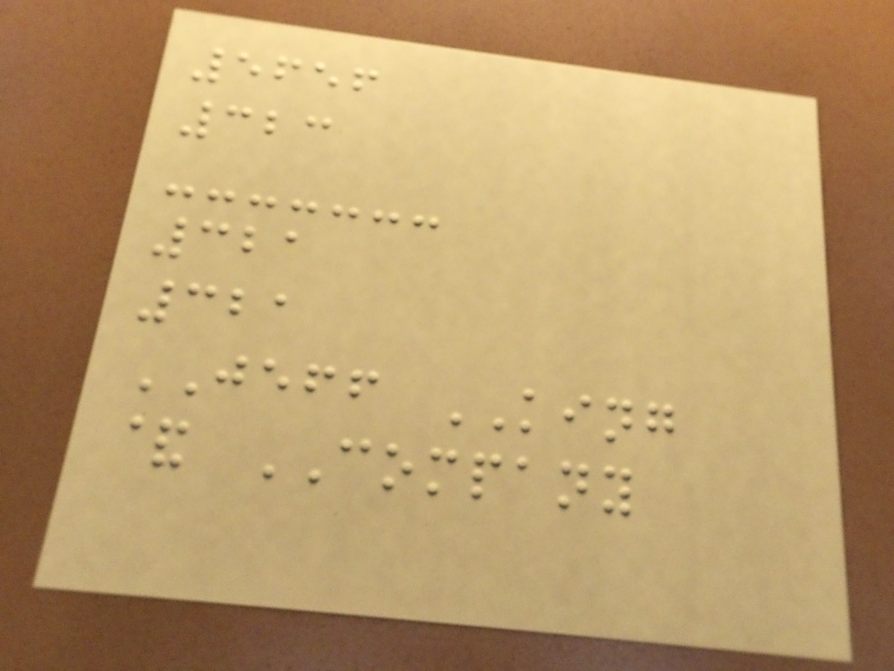5656
323
321
321
JEFF KING
& COMPANY
